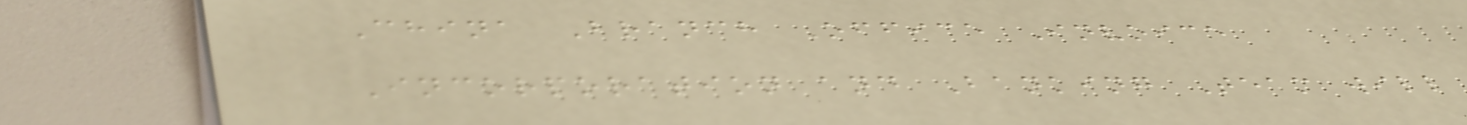China Branch Office Invoice
Incorporation and Banking Team will
